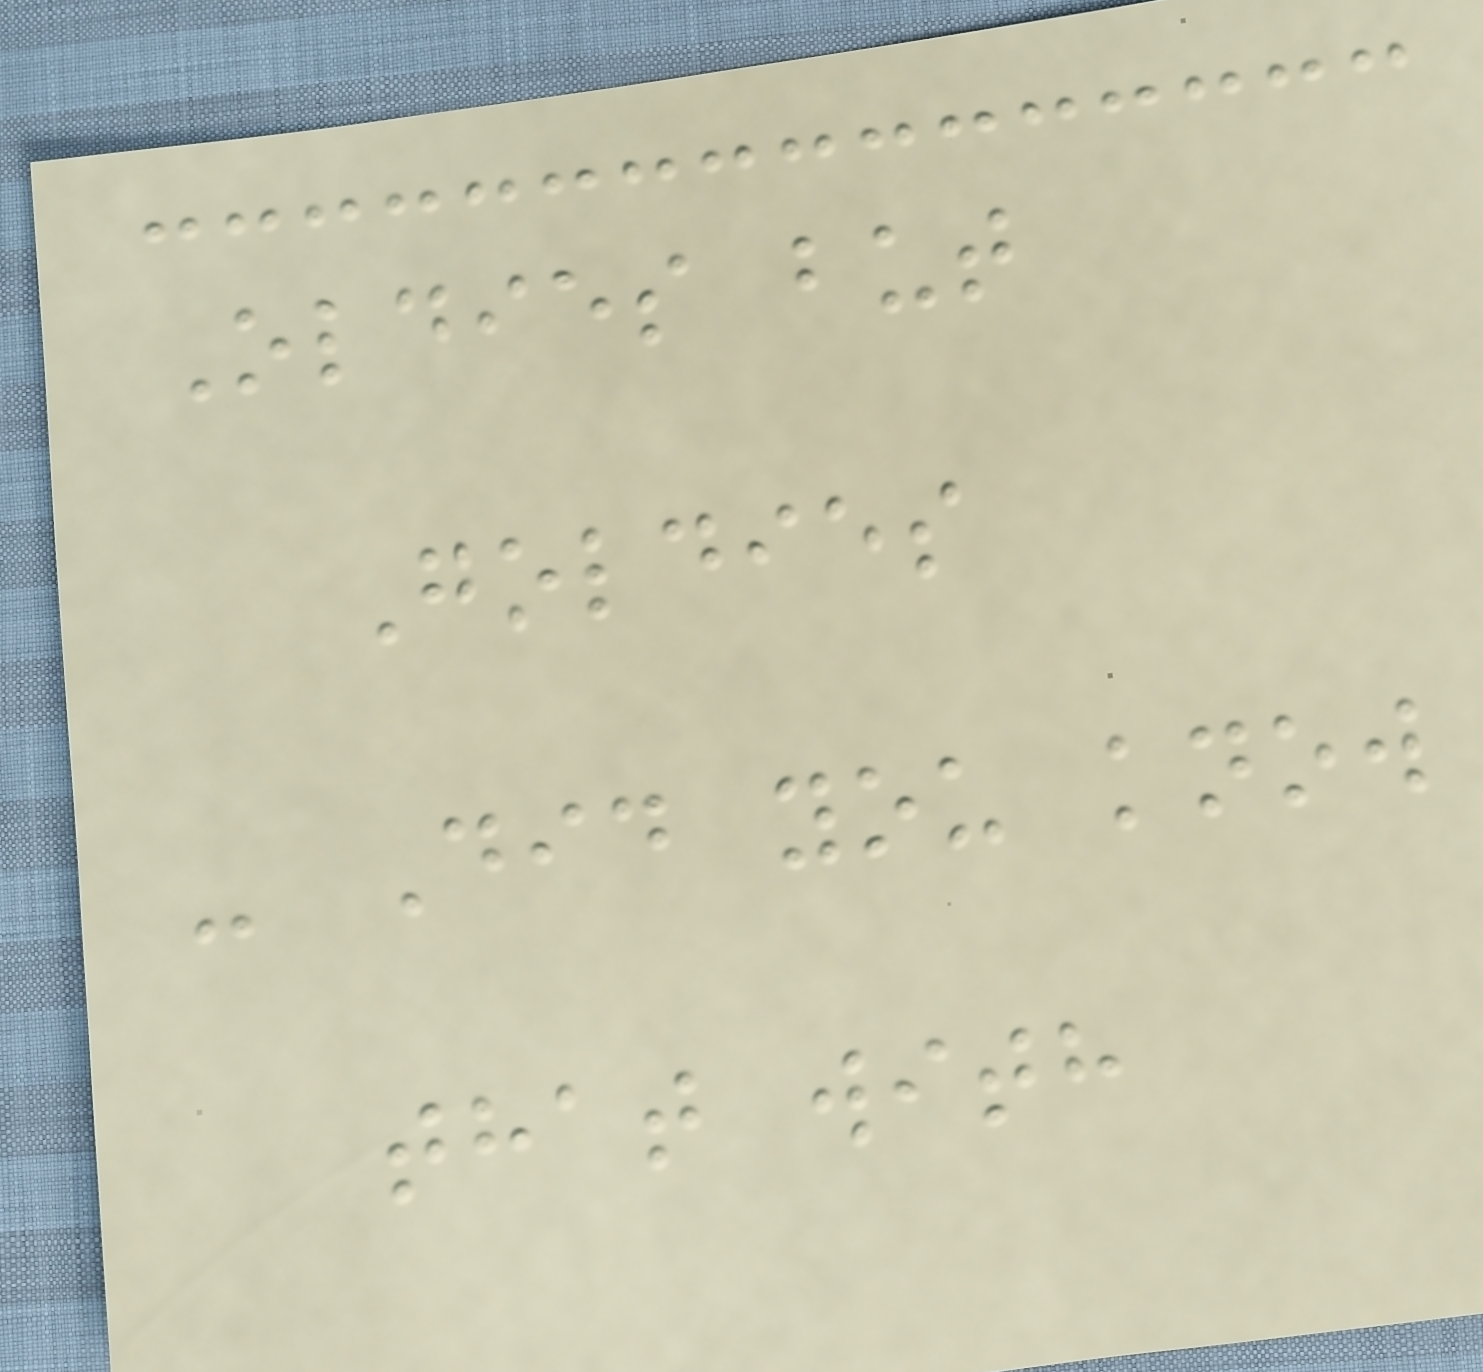Oldies but
Goldies
- Did you know
that with
